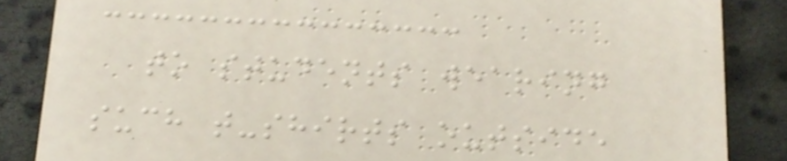to students wearing
such t-shirts outside
